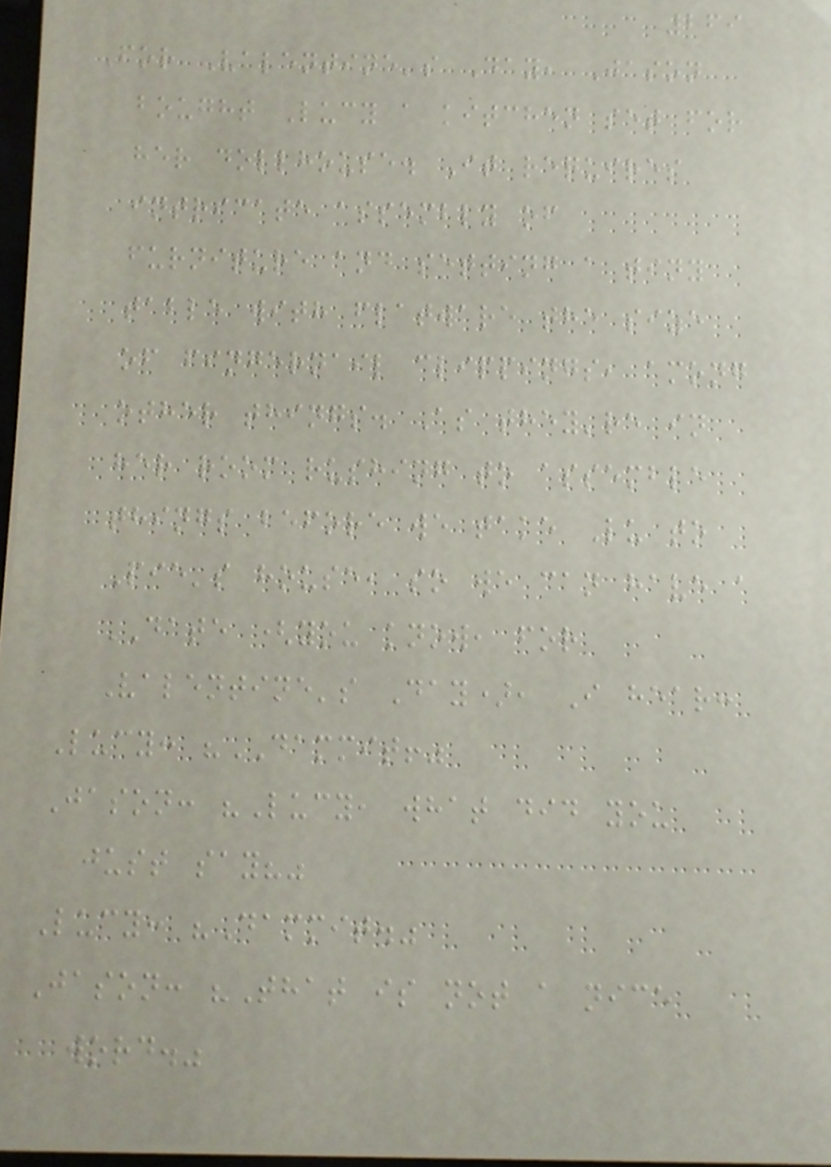269
For Valentine's Day, Jason
bought Lucy a kitchen set for
her dollhouse. It requires
intricate assembly of
furniture and setting a tiny
table with flatware the size
of fingernail clippings, among
other things. As they're in
her room rushing to assemble
things before we take Lu to
Pie's house, so we can have a
DATE (you know, for
Valentine's Day), I hear:
Lucy: "DAMMIT!"
Jason: "Lucy, what did you
just say?"
Lucy: "Dammit."
Jason: "That is not a nice
word."
